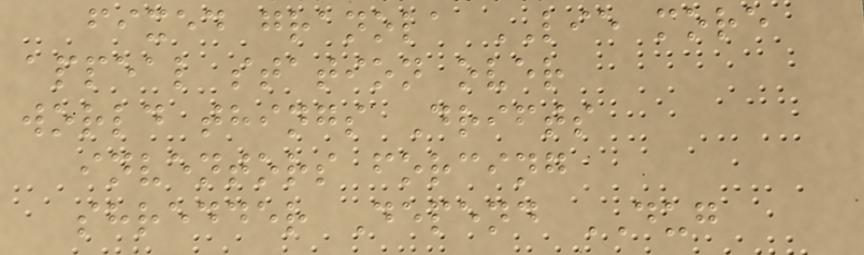fixed granola LIE more
appeal station over
world things Drifts
inventors forcing
shredder Depend DUG
